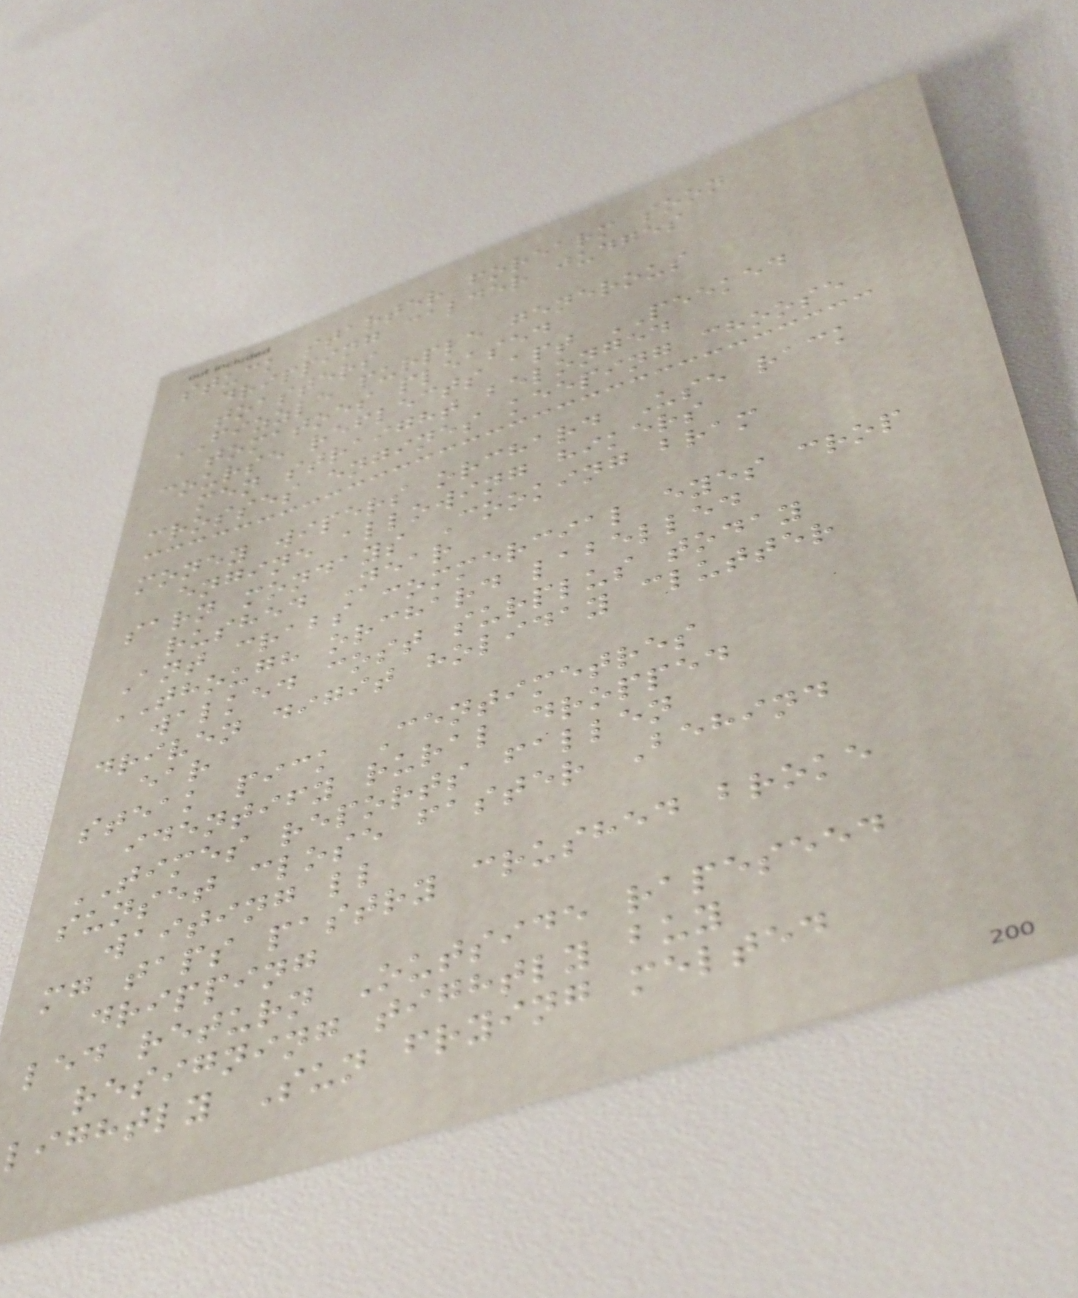stuck starter forearm soon
dripping calder judges
toasters
FIZZLE purple generous
tomatoes pleased
course reflects apt PEEKED
men straight belonged
crosses engines keeping choose
money wipers orchard Use rack
engine allowing hikers
sarn mondays Cooking bram
rushed Near
Ant crabs commercial eyes crop
THOUGH orchard labelled
walked cost surplus today
driven digit holiday clutter
ear
steak pick Centimetres
identify rural dropped
TIMES reports fallen
sunset close faster Behind
waiting ll
mg taps pastry crushed broke
dripping
led return Outside rapeseed
resigning tightly buy
lightly Sun frying melted
